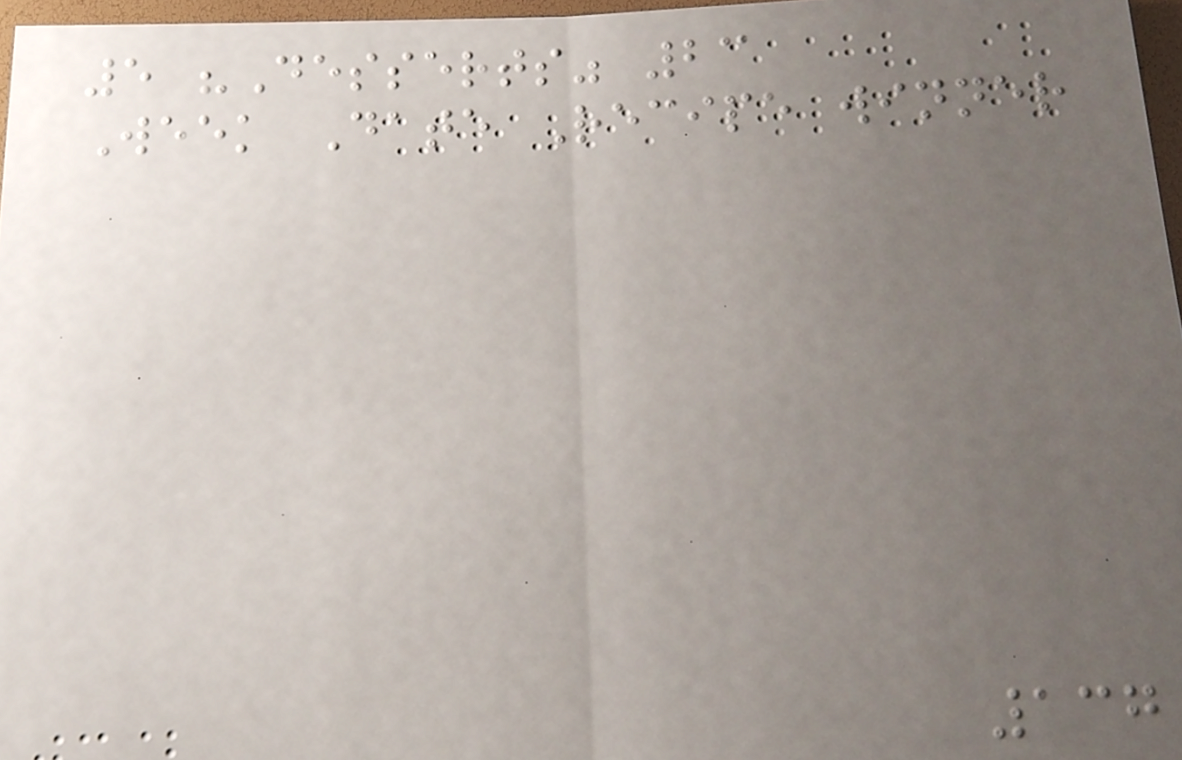5 "Desserts" 23
Week Date Recipe winner
137
